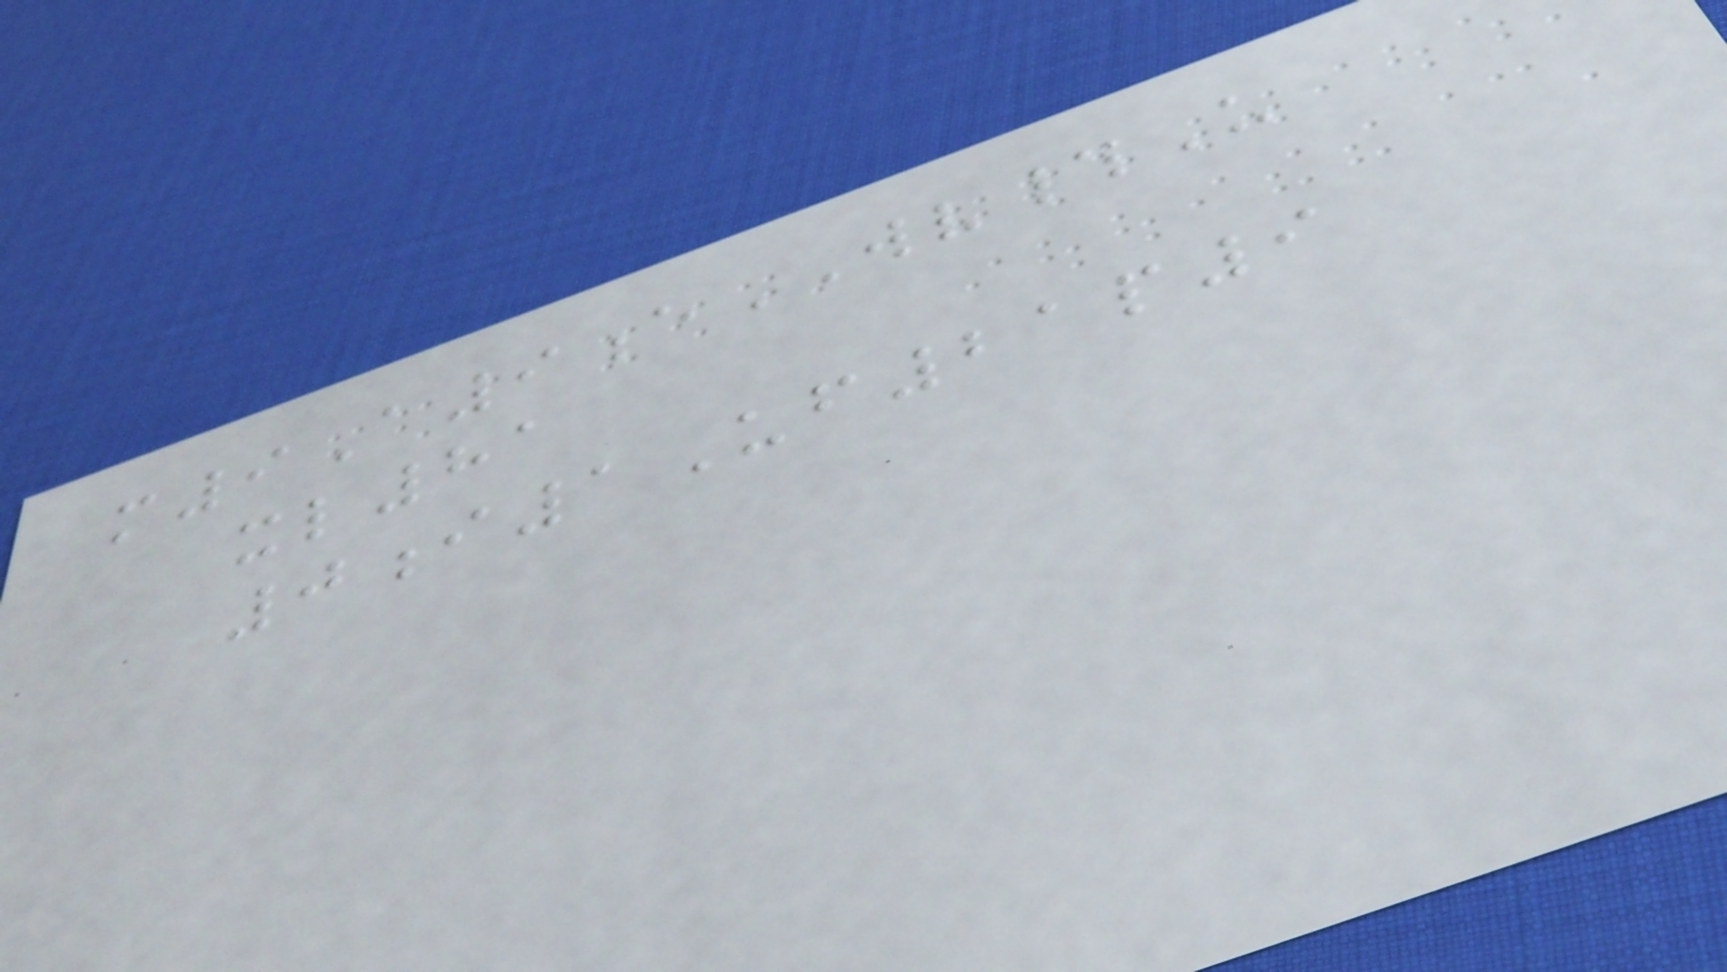m9A9eWV#U
xl81
0i1Uf21p9
